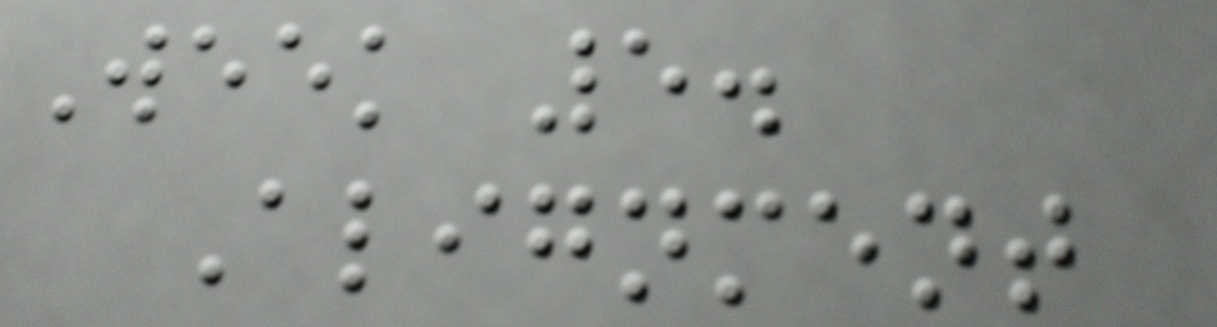Week 5.
Alignment
